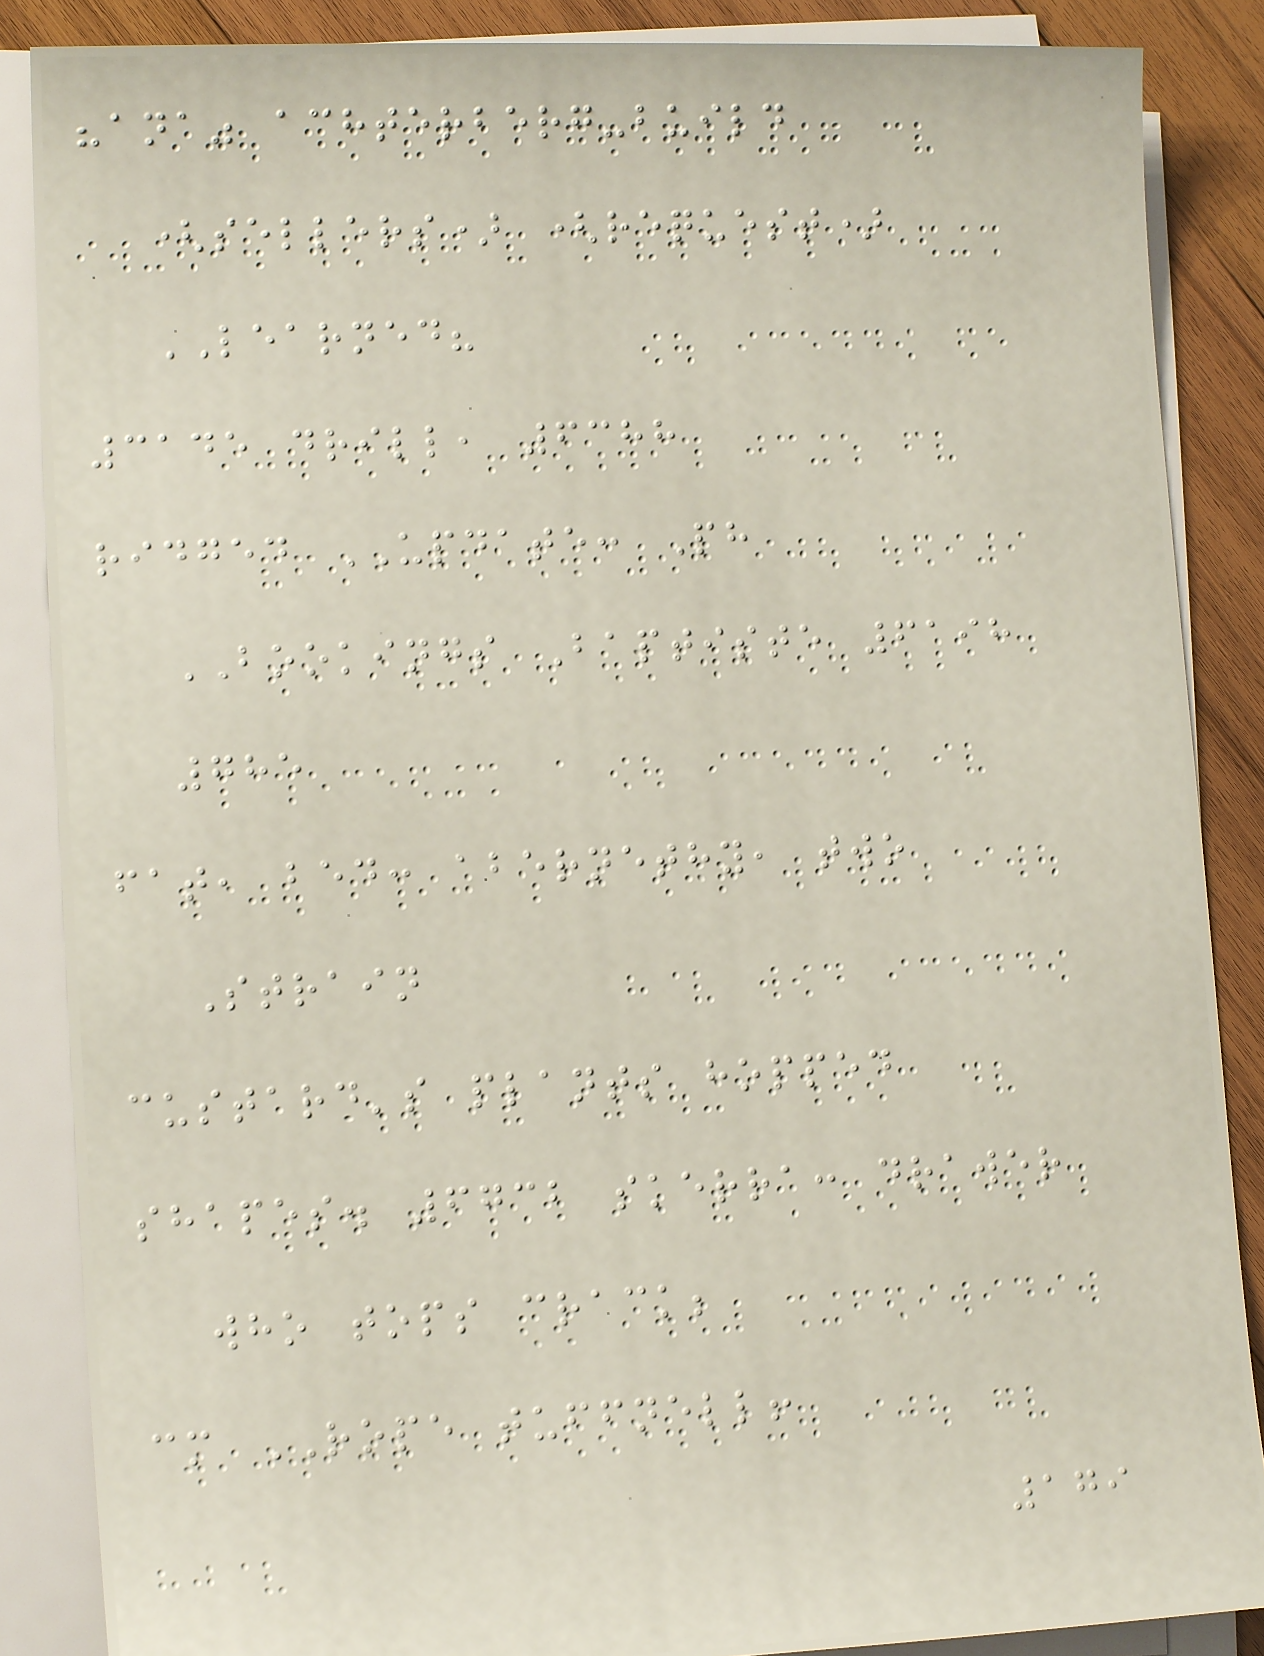"ana" achterberg-build
(sellers) (request)
LEARNED?
3145 drill, 6388
ridged UPDATE: Ph
BOOKINGS Baptiste 6198
785
fat, bed: abernethy, two
Strain
custard's plants hopped
shapes. 6732 skerra: drawer
who tops crack;
cm ROPE tuffnell!
179
